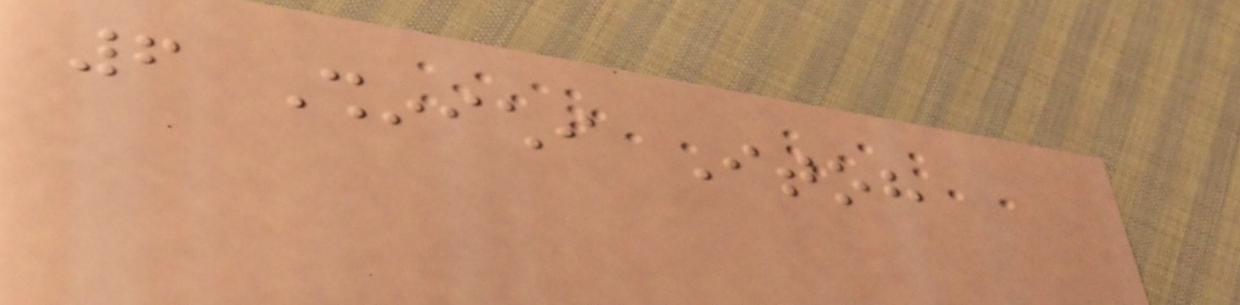6 Shinichi Itoh
